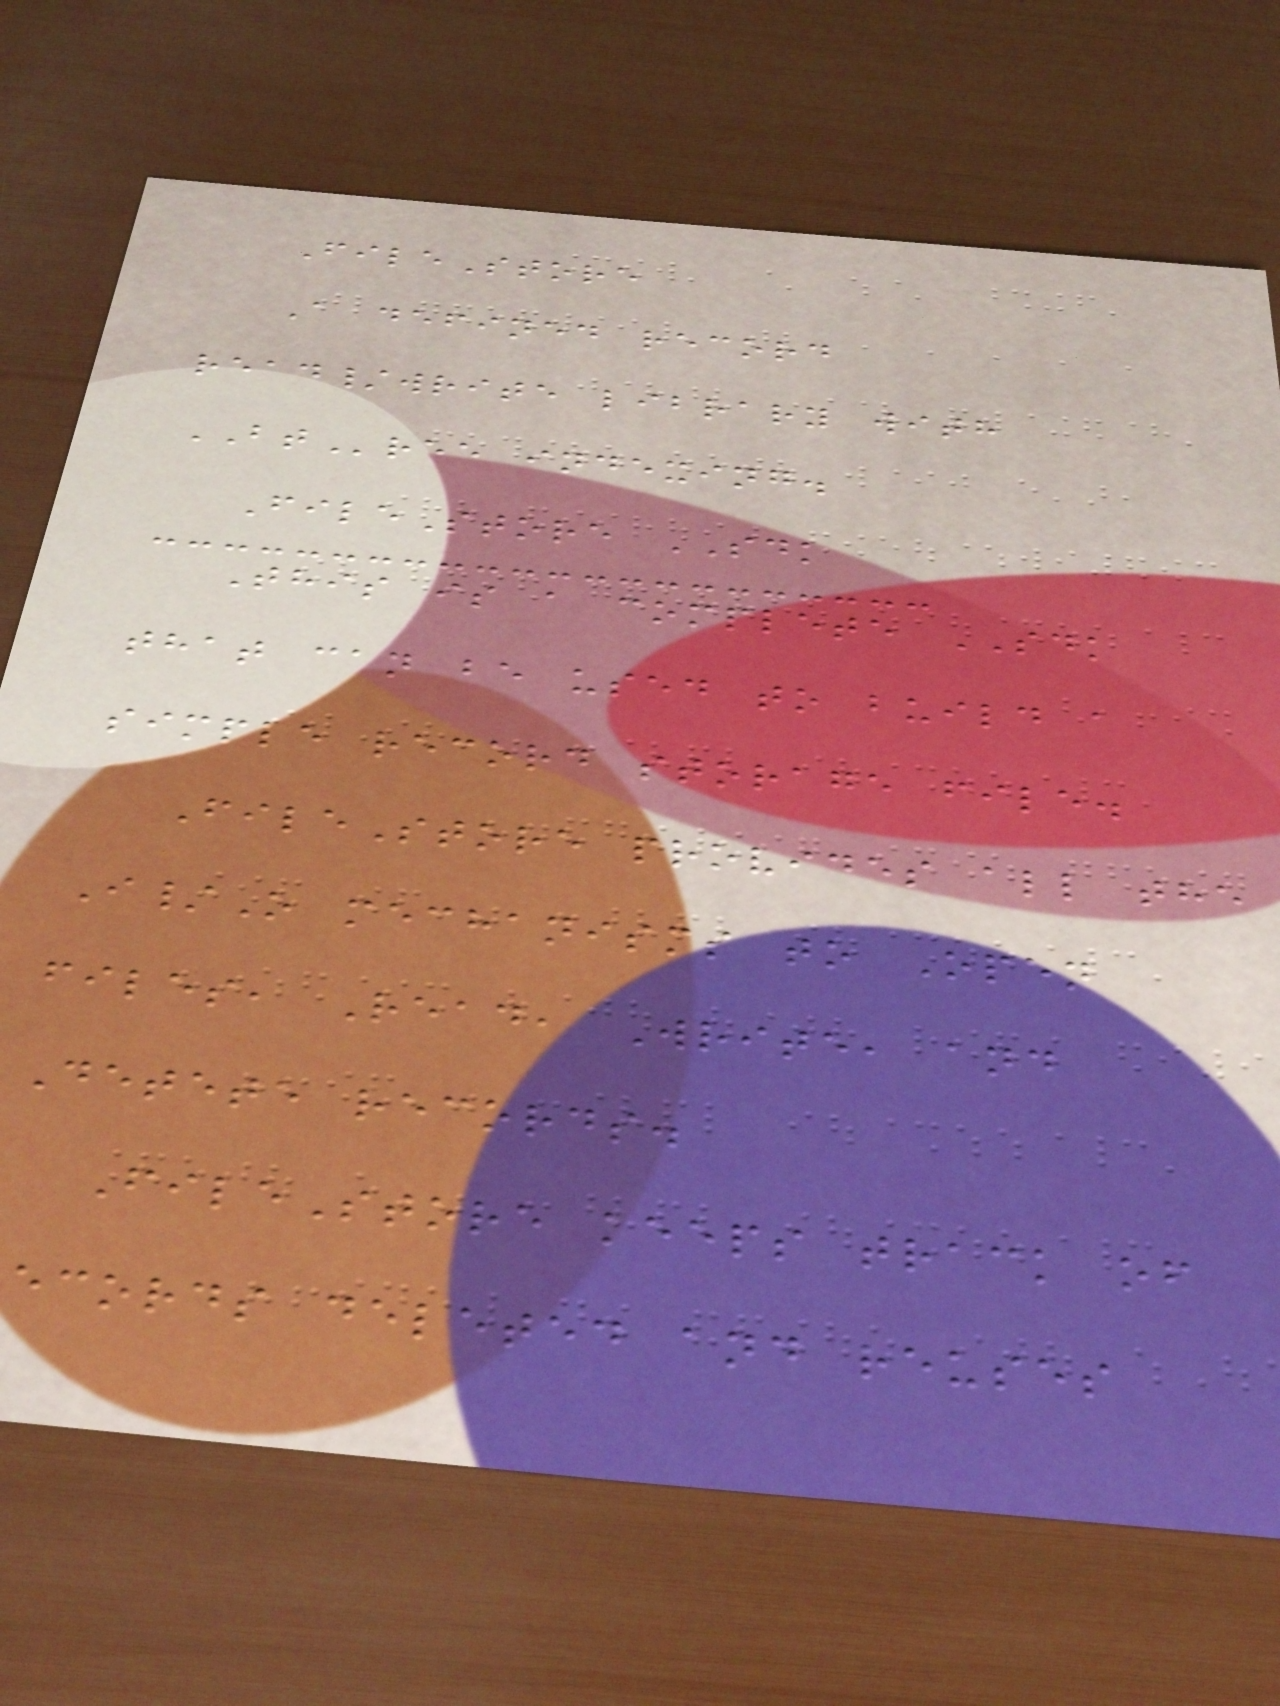FileStore
A defined record
read/write library with
BTree indexing.
FileStore SDK
This is a complete SDK
that can be used to build a
simple record storage file.
FileStore provides all the
I/O mechanisms to Open
files, Read, Write, and
Detete records.
FileStore keeps track of
ecords deleted and reuses
